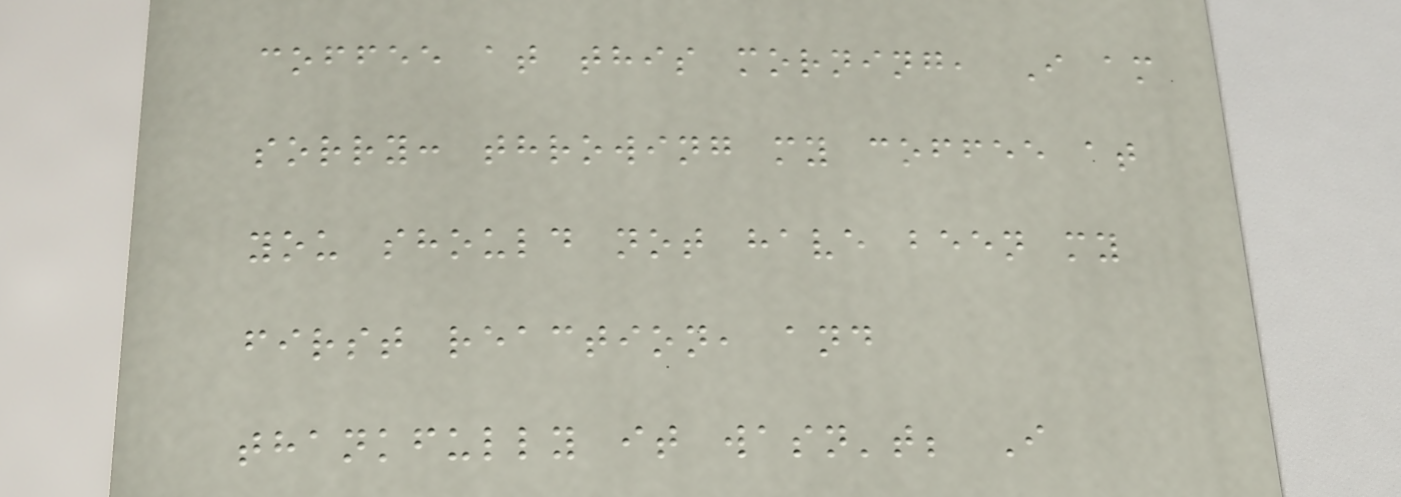coffee at this morning, I am
sorry: throwing my coffee at
you should not have been my
first reaction, and
thankfully it wasn't; I
